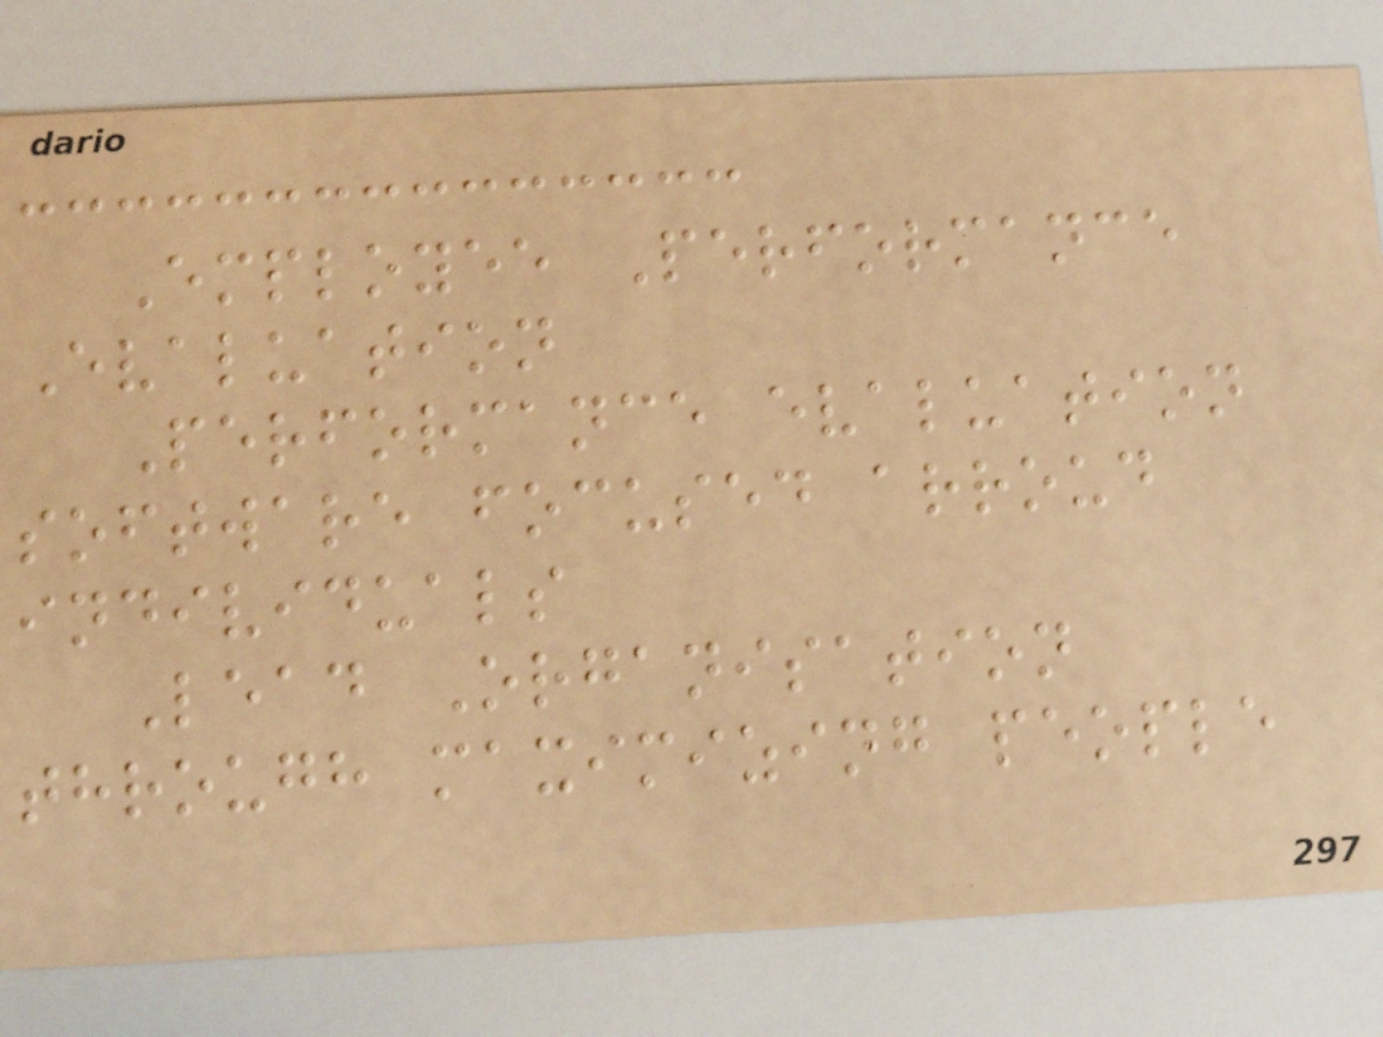Employee Performance
Evaluation
Performance evaluation
software focused arroud
individuals
Lead Organisation
through maximizing people
